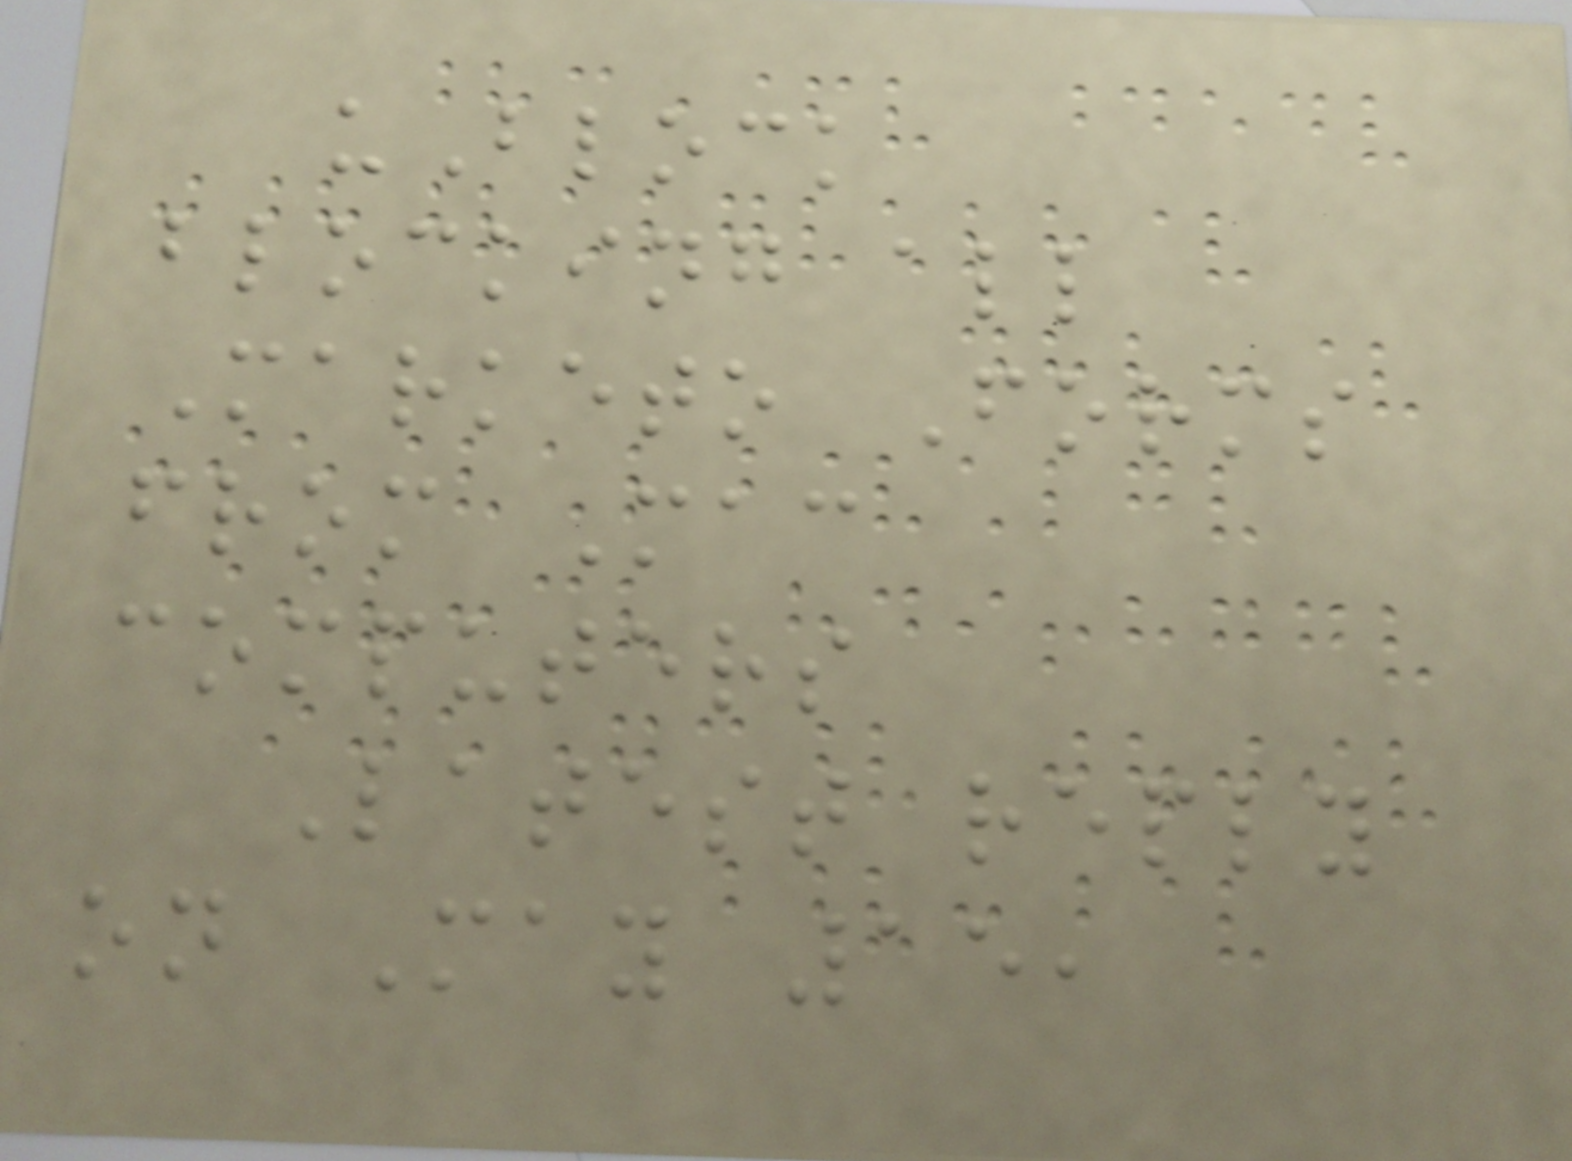uBlock
blocking all
Marketo Forms
from Mac
computers
Latest reply
on May 15,
